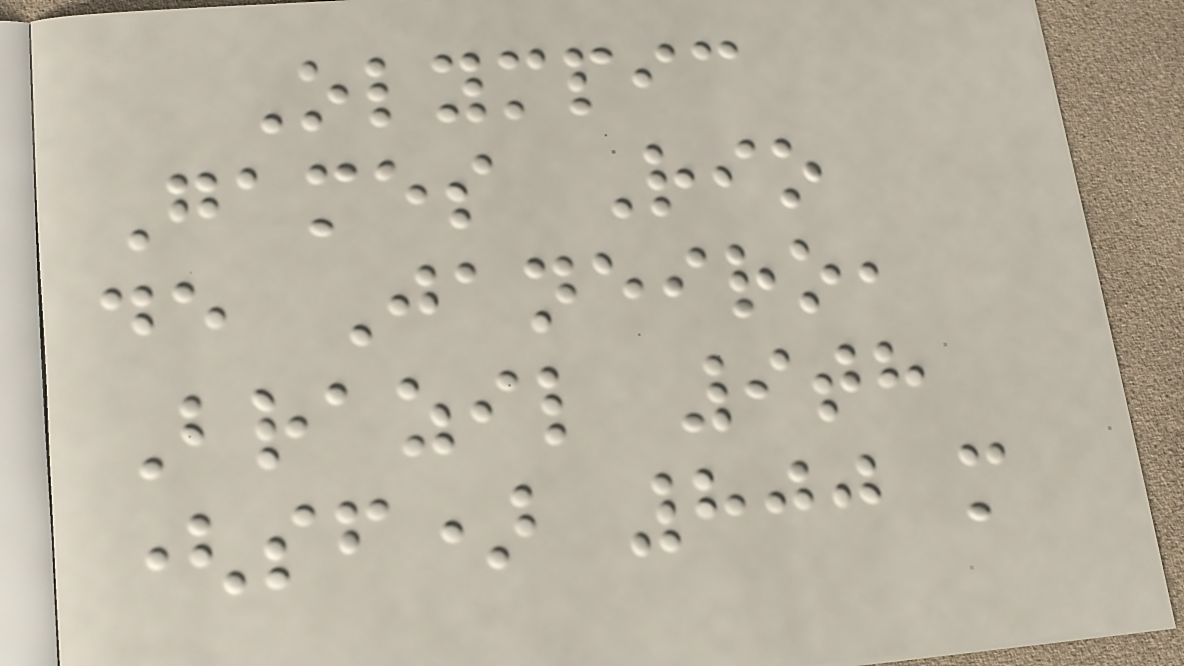Olympic
Games Rio
de Janeiro,
Brazil 9th
(sf) 800 m
